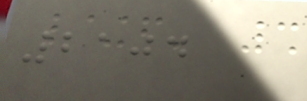2104
